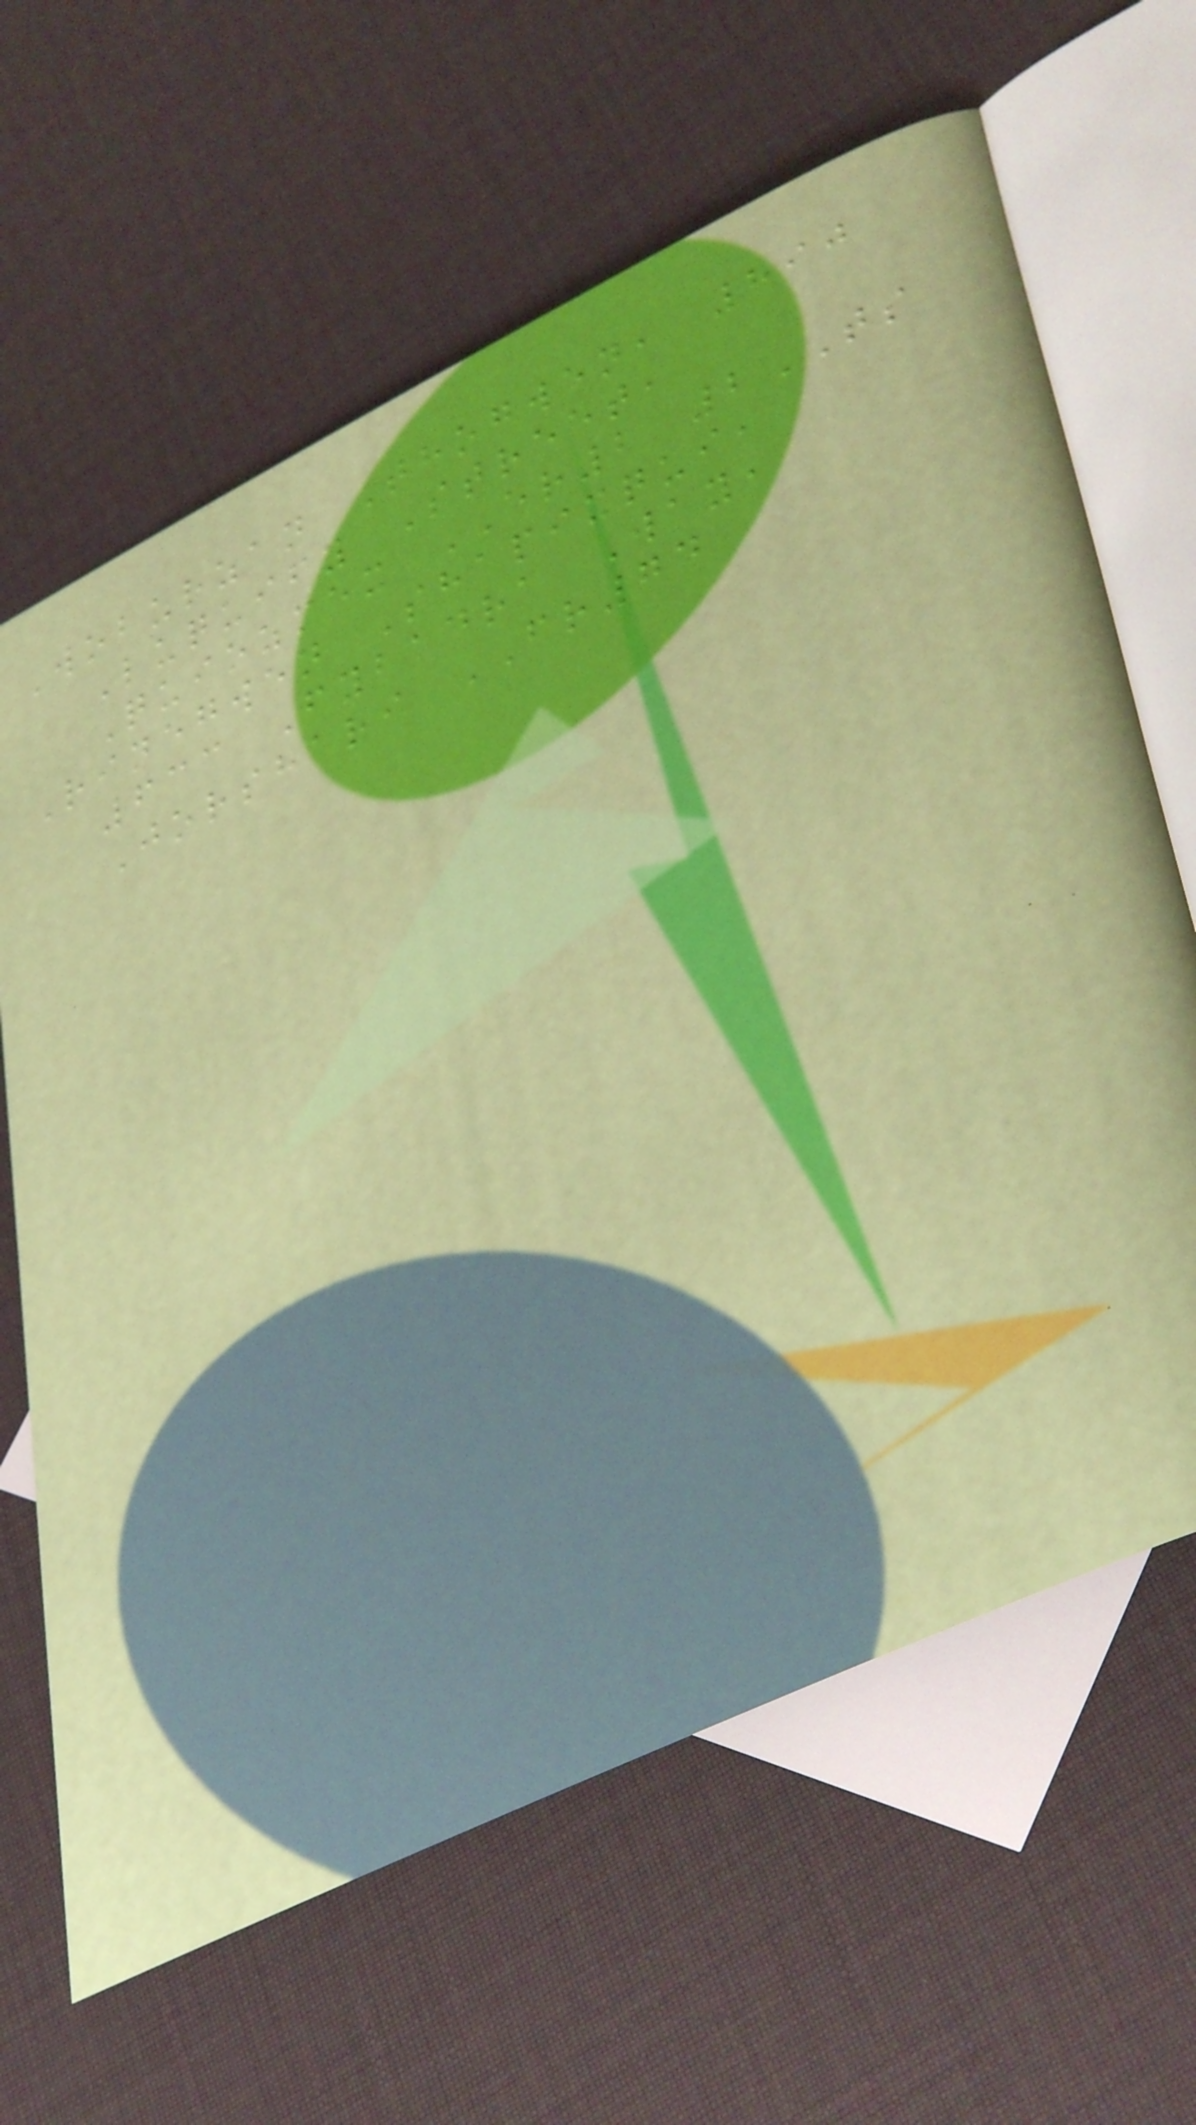Woburzan Thogwen, 890
Luquify Street,
Quiozmex ER2 2TS
Rinegwen Shapixqui,
633 Fybadra Way,
Jorshari FR74
